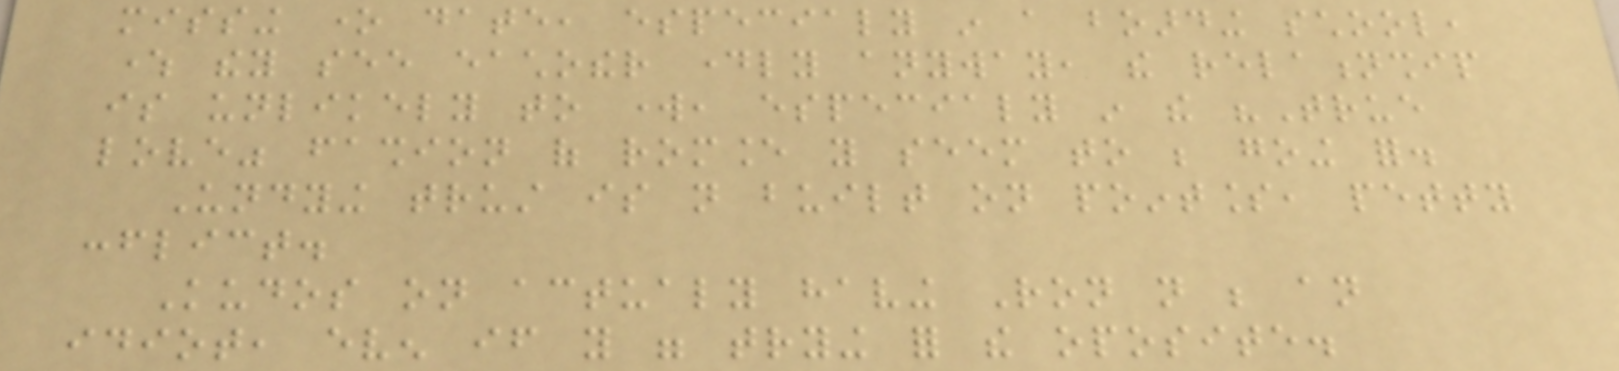missing one date, especialy in a boarding school,
where they see eachother dayly anyway, the relationship
is unlikely to work, especialy in the "True
love" fashion of romance you seem to be going for.
Undying trust is not built on pointless, petty
conflict.
Kudos on actualy having Ron not be an
idiot, even if you were trying for the oposite.
